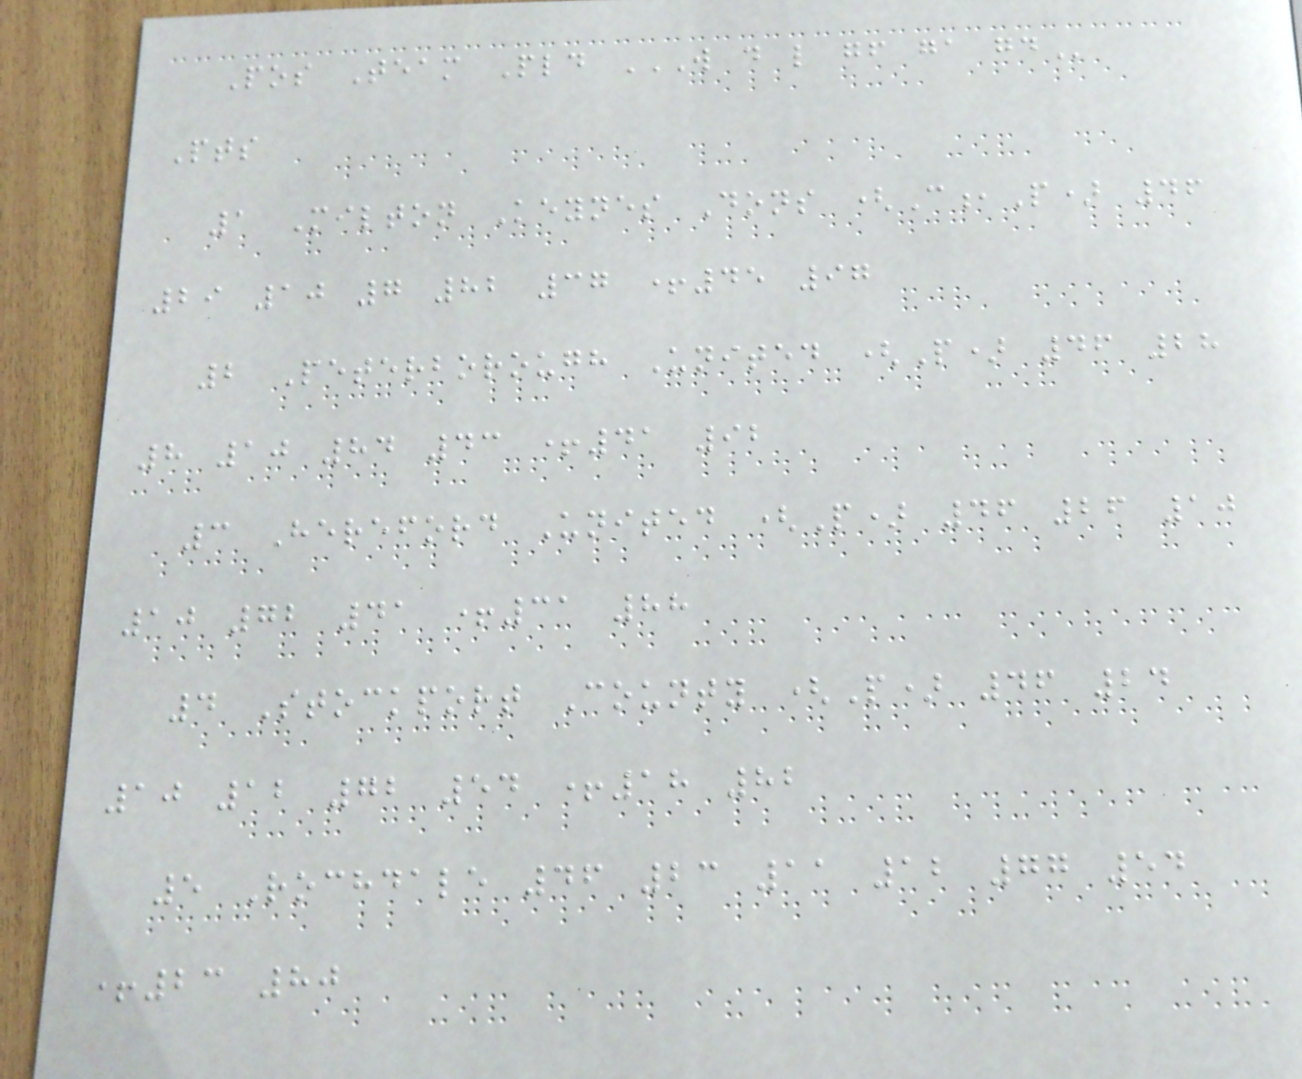Pos Team Pld W D L GF GA GD
Pts
1 Milton Keynes Dons (C,P) 46
29 10 7 82 37 +45 97
2 Peterborough United (P) 46 28
8 10 84 43 +41 92
3 Hereford United (P) 46 26 10
10 72 41 +31 88
4 Stockport County (P) 46 24
10 12 72 54 +18 82
5 Rochdale 46 23 11 12 77 54
+23 80
